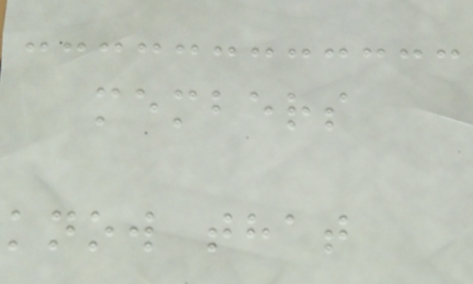members
know that
